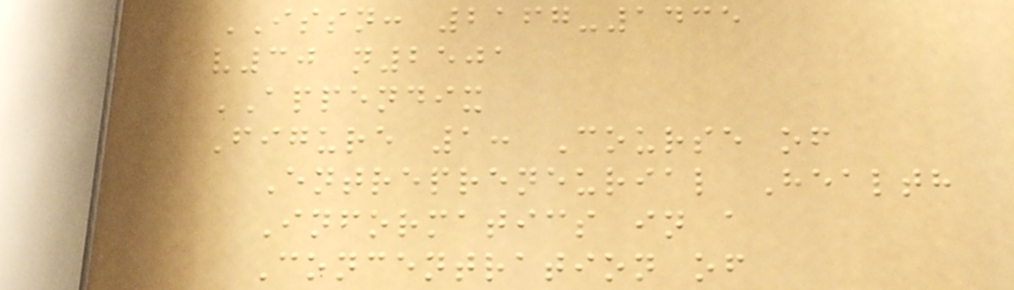ISSN: 2167-1435
v30 n2501
APPENDIX
Figure 1: Course of
Entrepreneurial Health
Informatics in a
Concentration of
